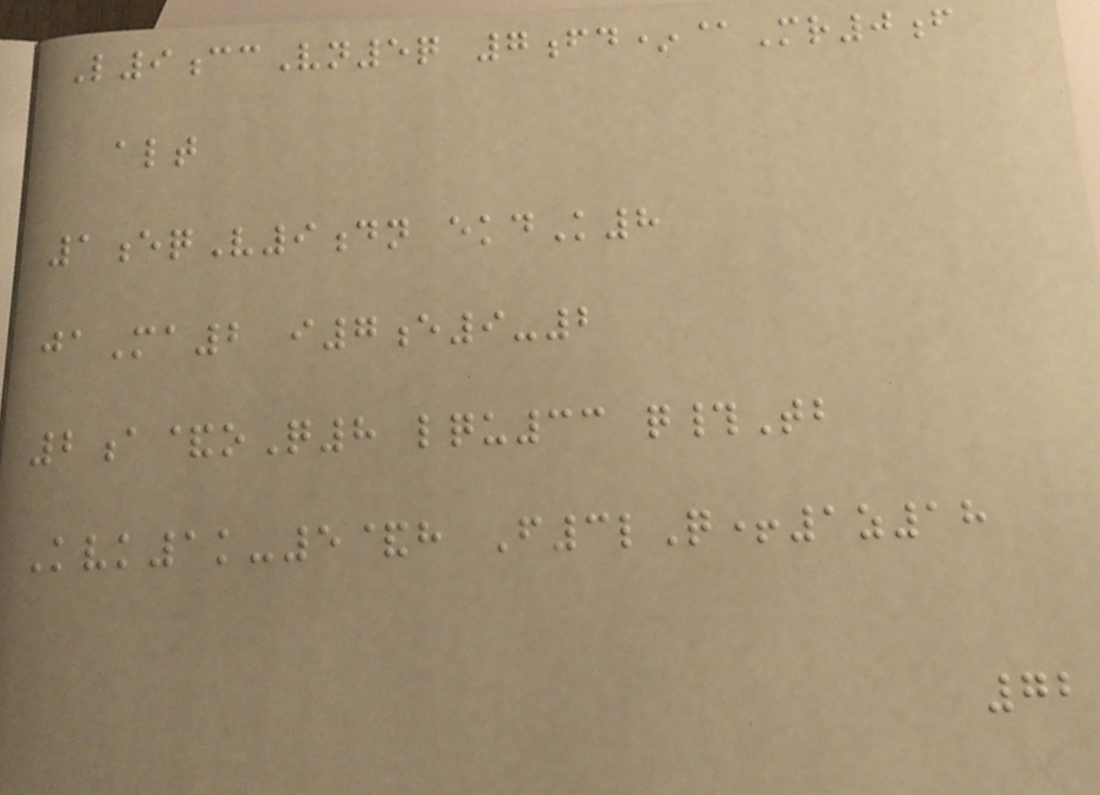L9ccVn5q 7fd*@Mr0f
alt
1eqV9dn ekdK8
jaMa2 i7e9-2
2a&oQ8 lqu33 q#Tb
Kvk1k-5&h F3lQ+1z18
72
